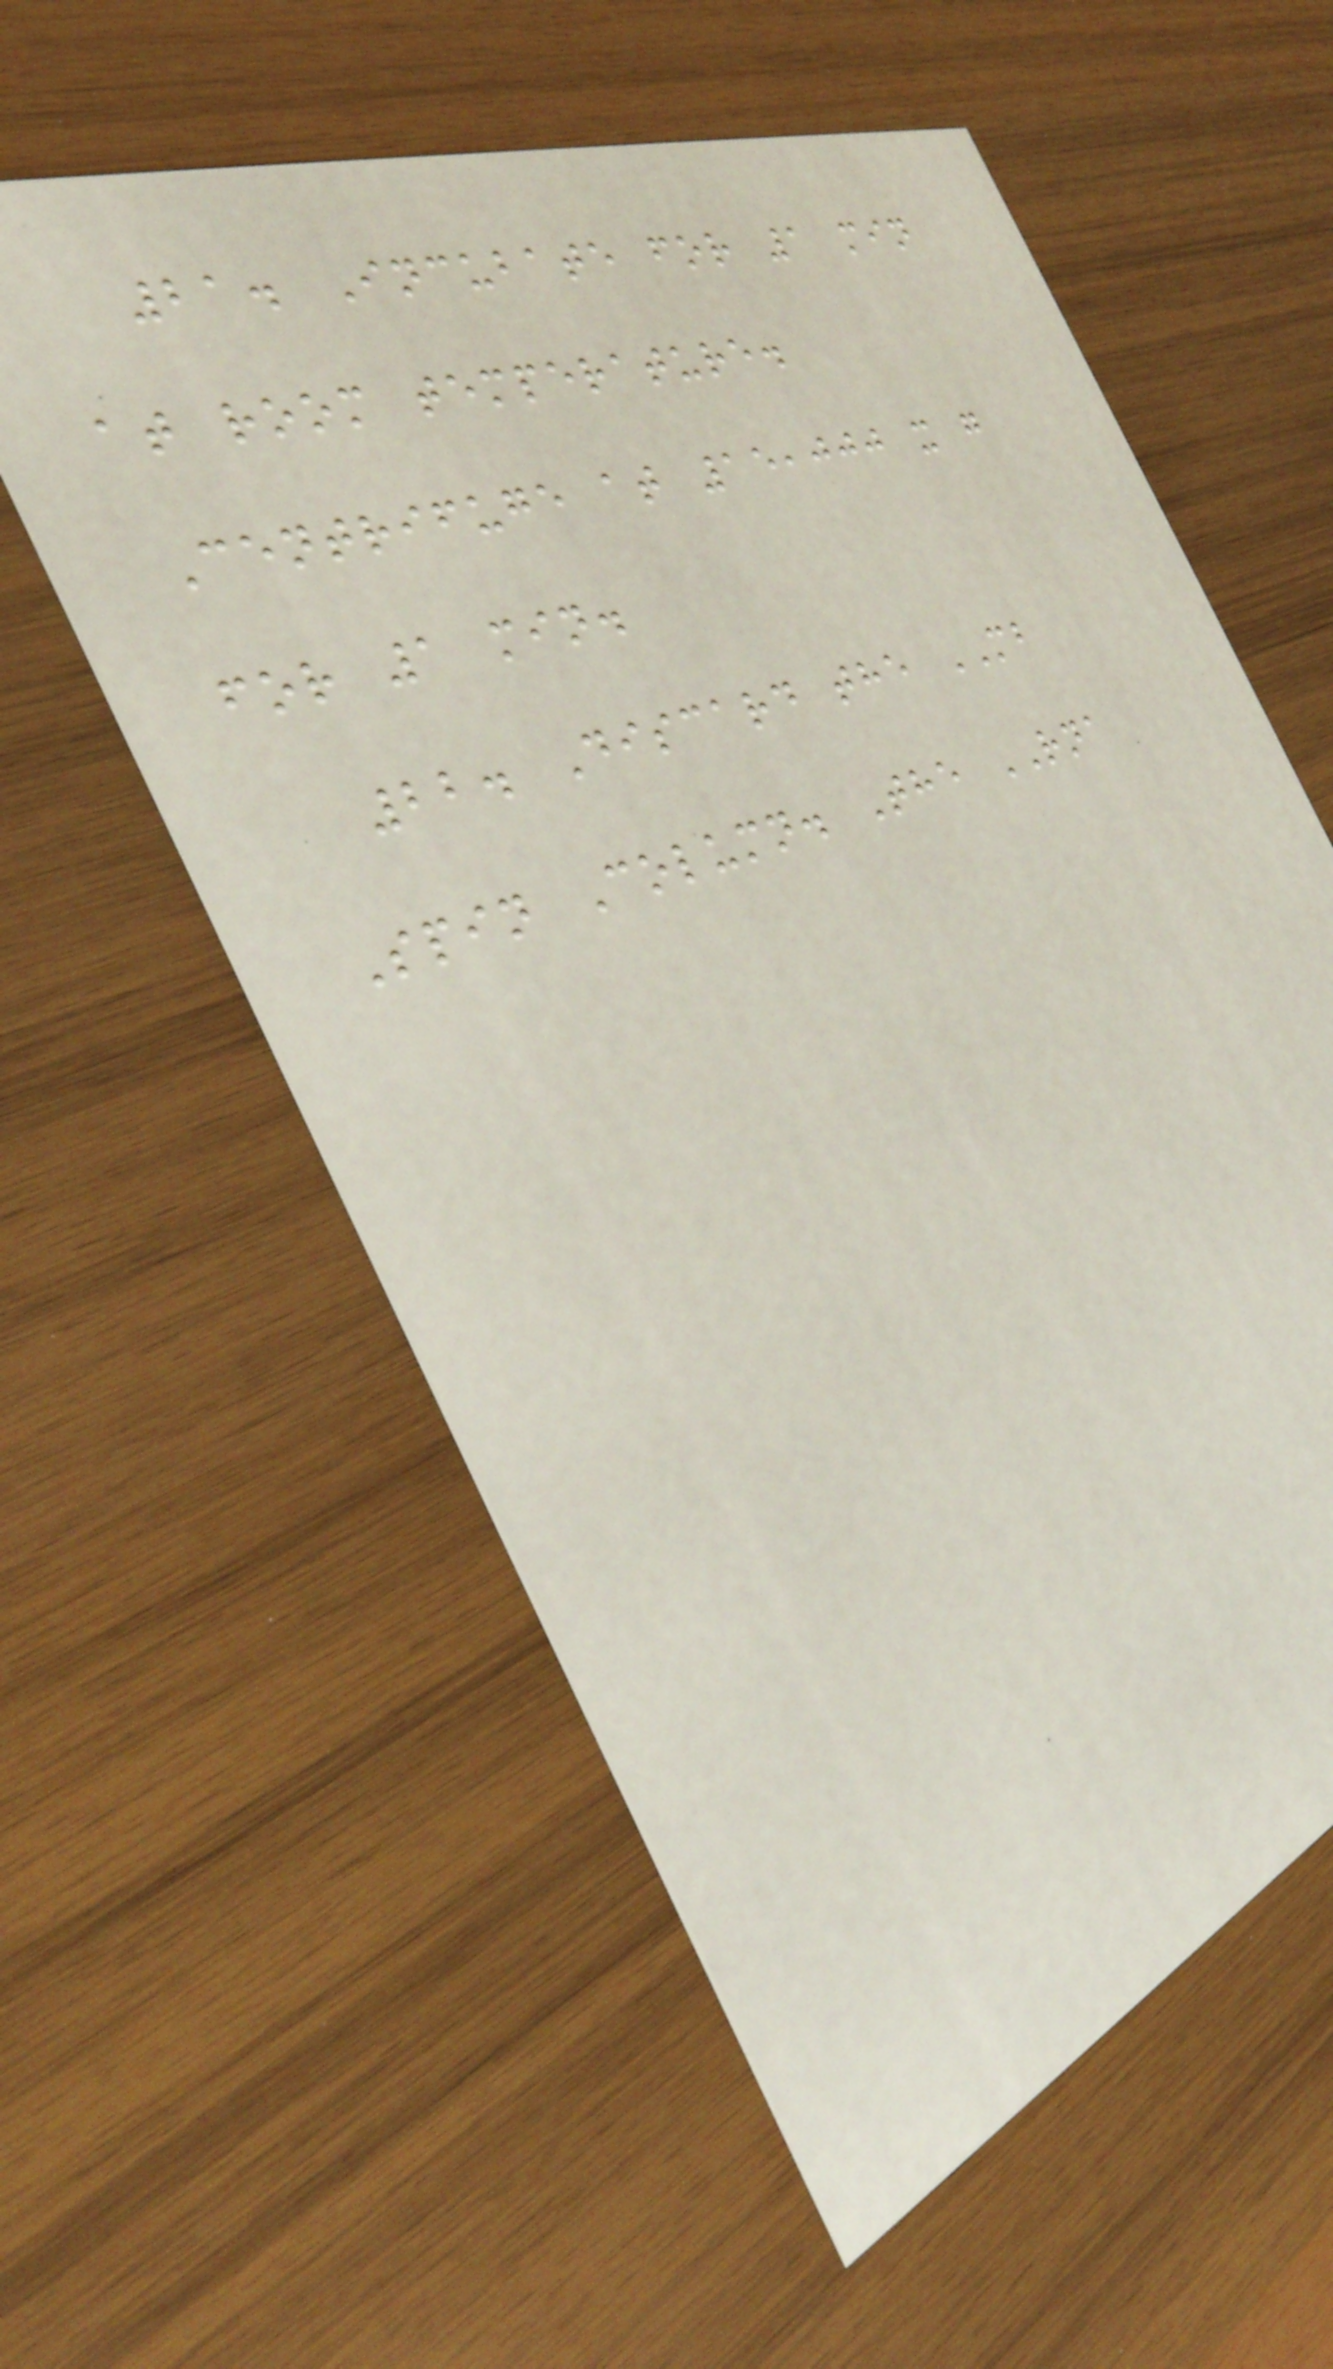21. Incubate for 1 min
at room temperature.
Centrifuge at 15,000 x g
for 1 min.
22. Discard the MB
Spin Column. The RNA
